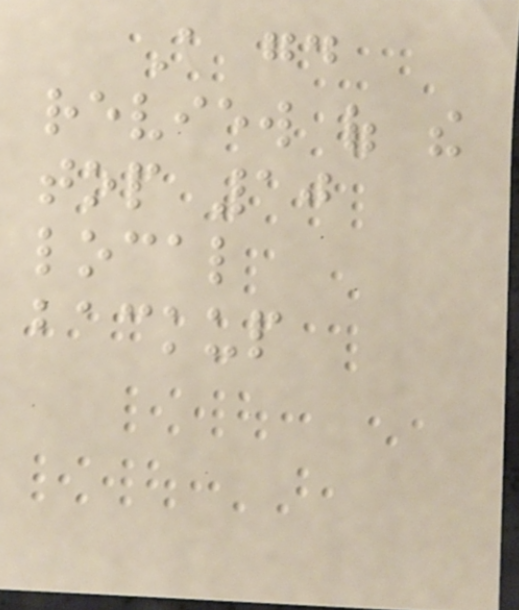A good
review of the
top 10
local
backup
